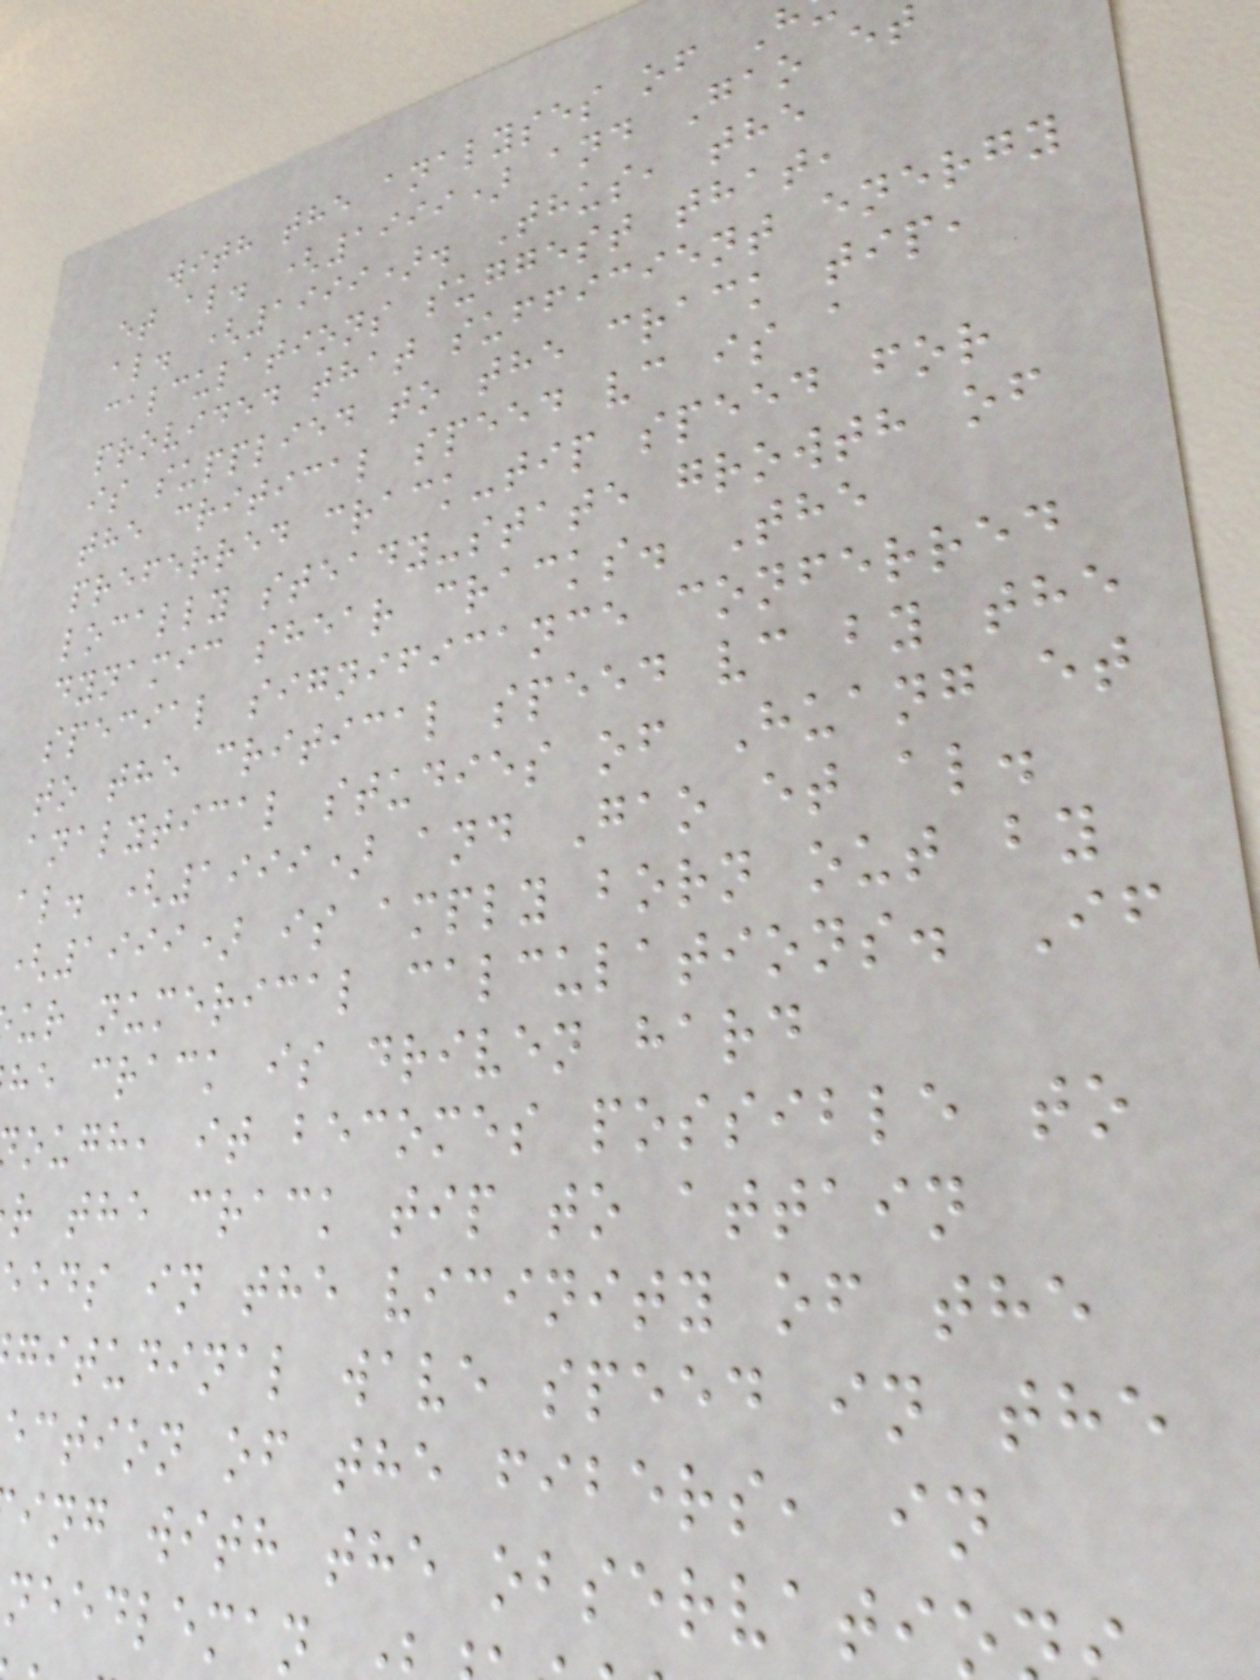with the analyses of H
et al. (1999) and Gao et
al. (1999). Thus, the
calculations suggest that,
provided that sufficient energy
is supplied to the crack tip,
the critical speed vc is a
preferred crack-tip speed for
locally steady-state growth of
dynamic shear cracks. The
special significance conferred
to the critical speed vc by the
analytical studies of Huang et
al. (1999) and Gao et al.
(1999) is amply born out by
ur numerical calculations. If
he crack is driven hard
ough, it becomes possible to
r the crack tip to attain
eds in the vicinity of the
gitudinal wave speed in the
ection of the fibers, in
ing with the observati
needleman
